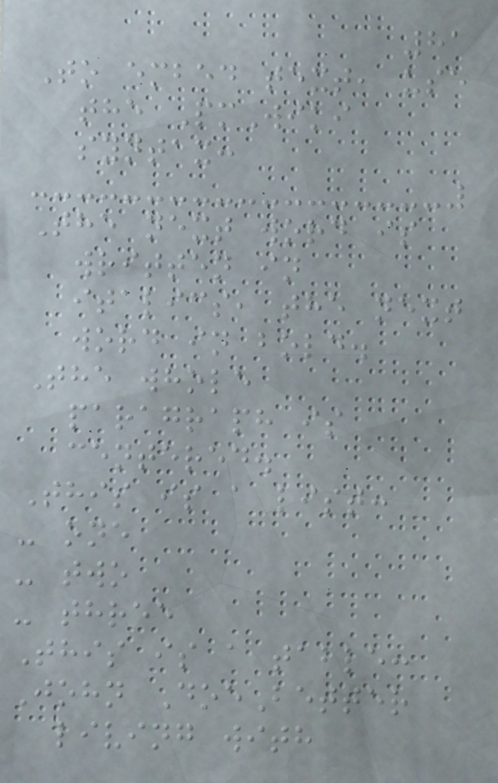81
To embed text, use
the PmWiki
syntax:
The next word is
written in
italics, the next
word in bold.
The whole
paragraph is
centered.
This is a list:
- one
- two
- three
This is a table:
John DoeBetter
living with
